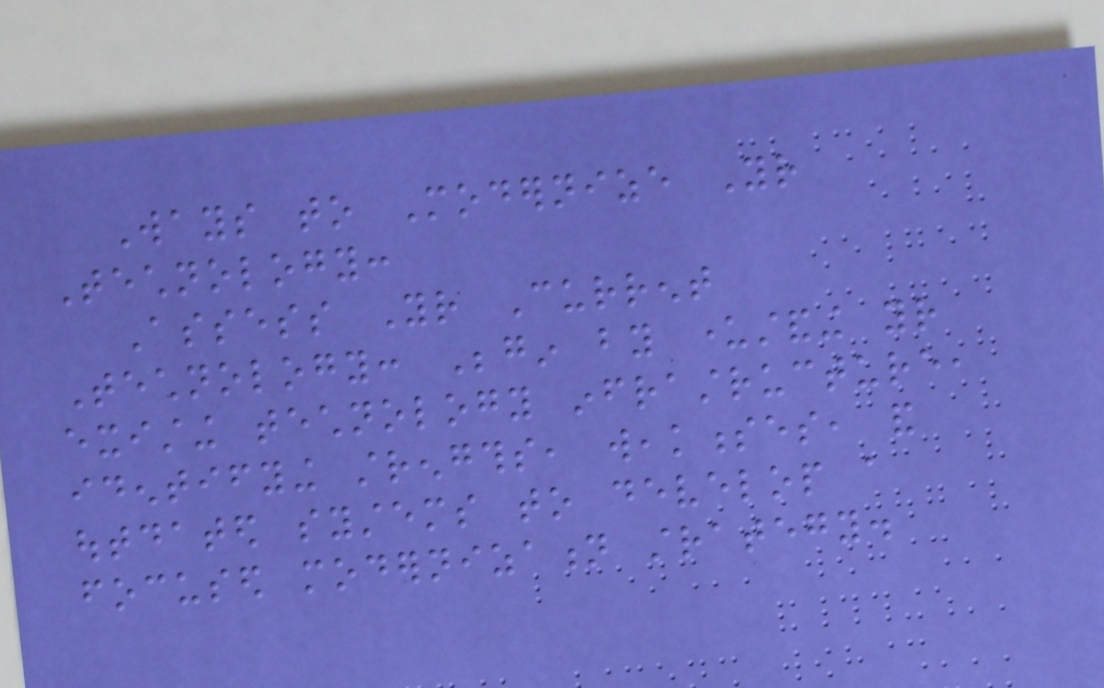Ways to Modernize Your
Technology:
Assess Your Current
Technology: Begin by understanding your
existing technology infrastructure,
identifying strengths, weaknesses, and
outdated systems to develop a
focused modernization strategy.
